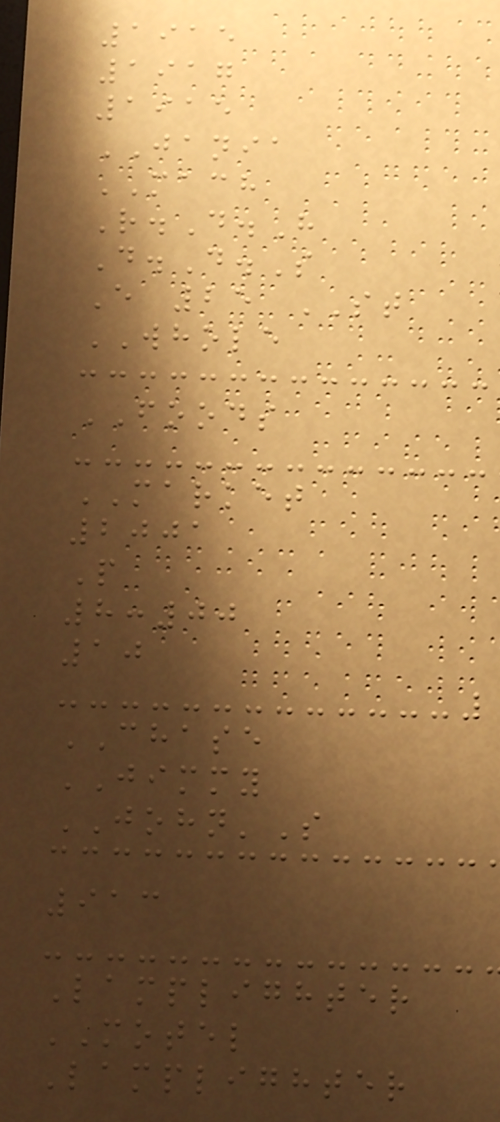1915
1917
1915
JANIA
MACH
R.D.H
D.D.S
E 25 ST
WHOLE
FOODS
MARKET
2001
P
8:00
10
CHASE
JIMMY
JOHN'S
913
Lamplighter
MOTEL
Lamplighter
